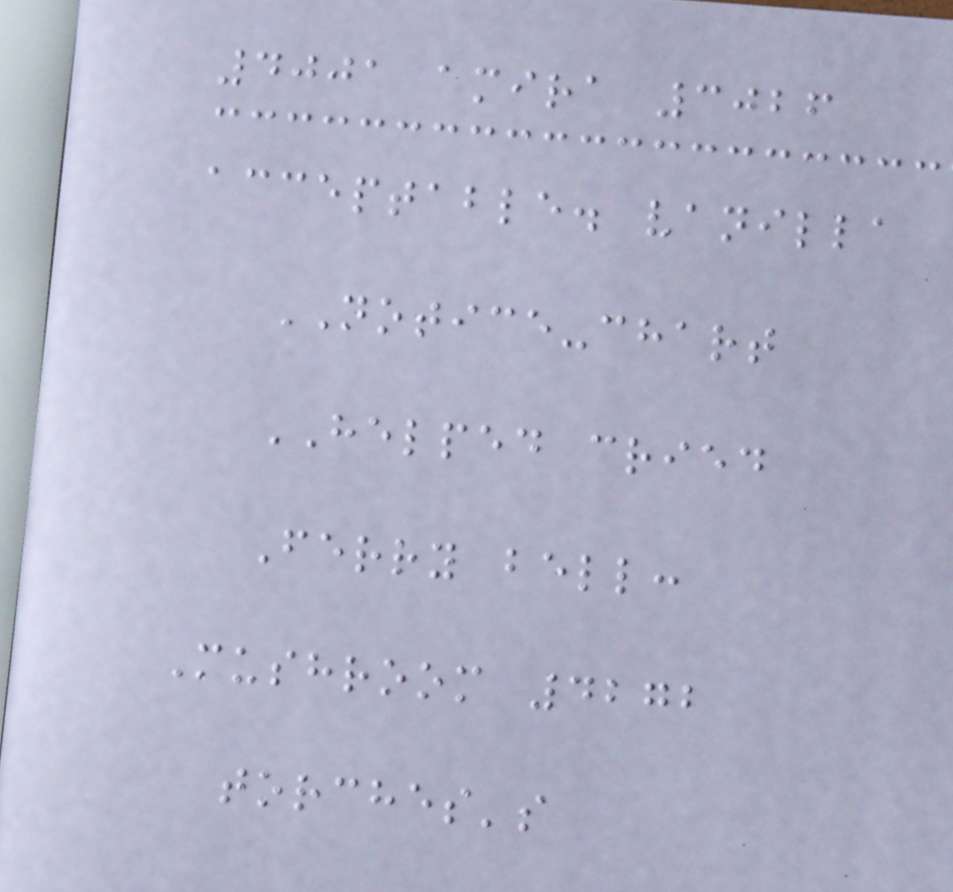4001 amira 3026
acceptable. vanilla
NOTICE-chart
HELPED cried
Ferry bell:
Mushroom 4272
torches's
